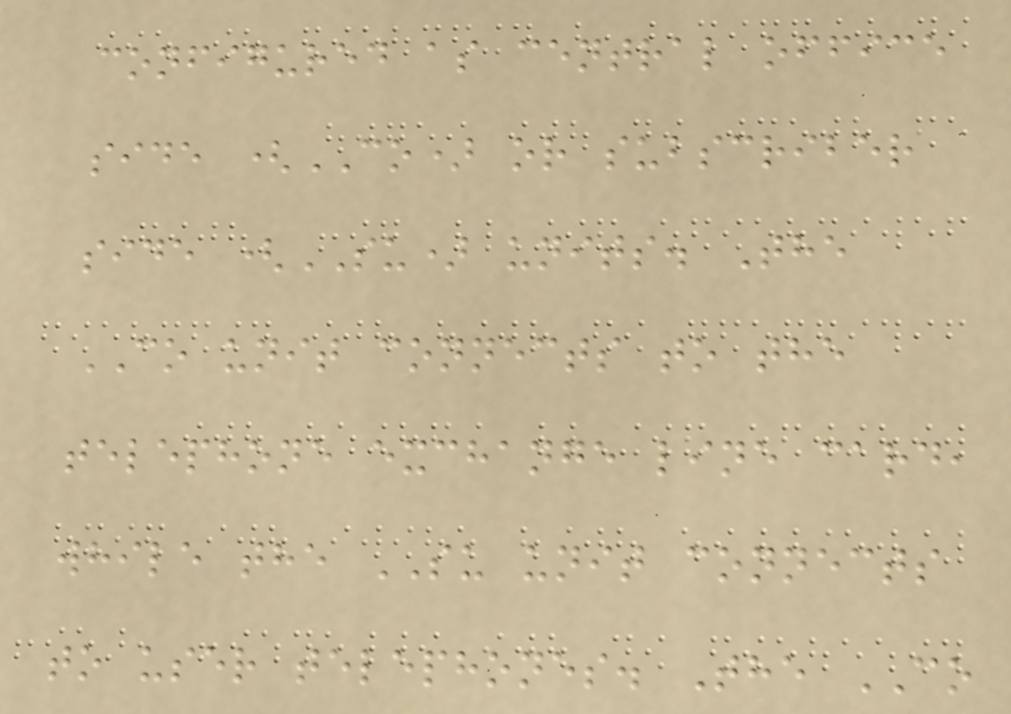configured as central office
side (CO) or subscriber
side (SU) units. The
CO unit connects to the
telephone exchange line card,
while the SU unit connects
to user telephones. The CO
